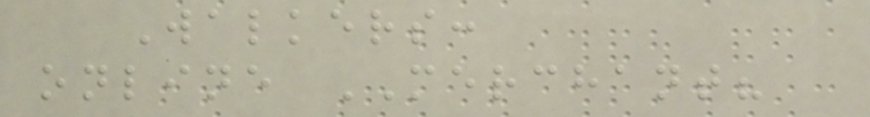Walkers:
online MERCHANT?
